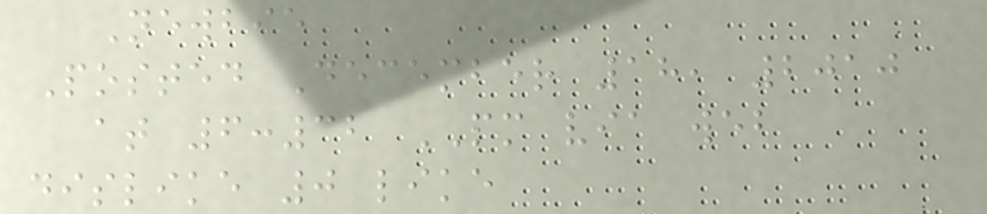Newbie
Posted December 18, 2010
at 6:32 PM via web
dislike 0 like
